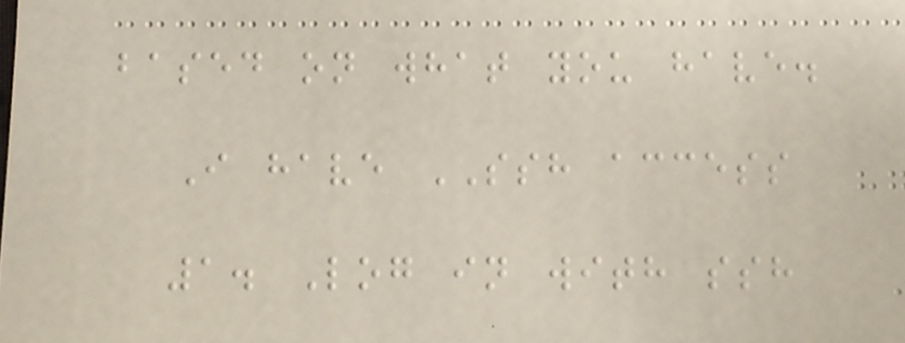based on what you have.
I have SSH access
1. Log in with ssh
